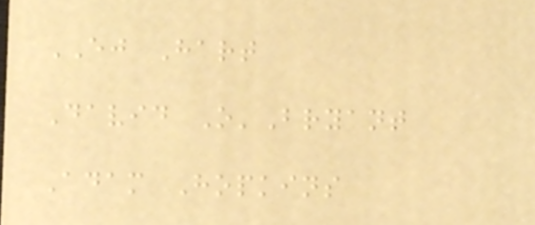EJ Hart
David O'Bryant
Adam Hopkins
